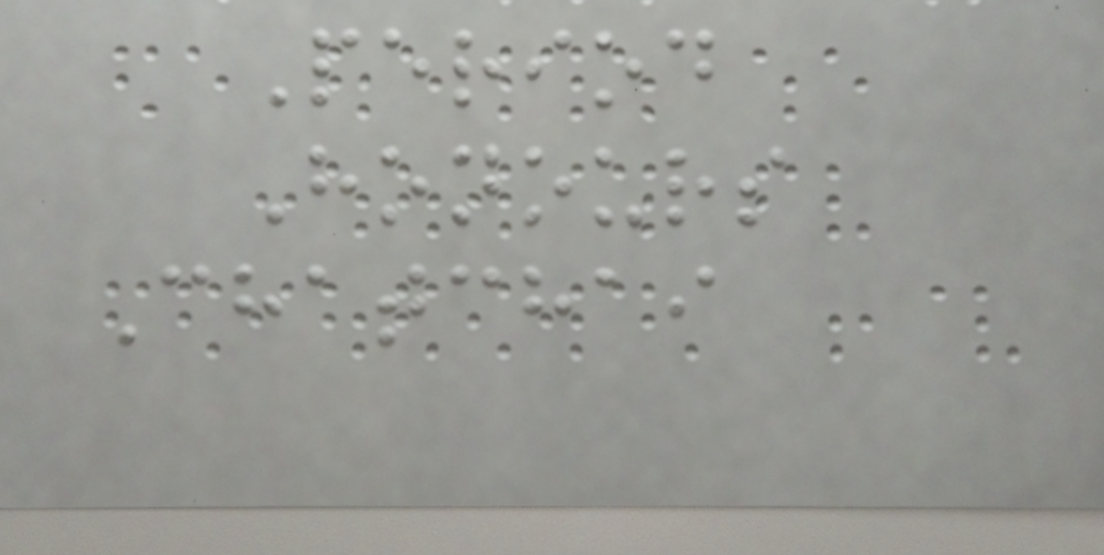Period
Honours
Chatchai
